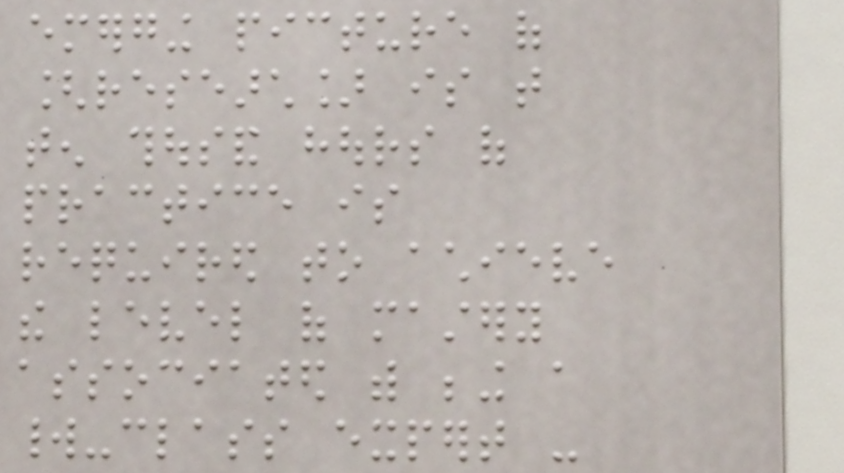emerging picture of
[research] is that
ten thousand hours of
practice is
required to achieve
the level of mastery
associated with being a
world-class expert -
